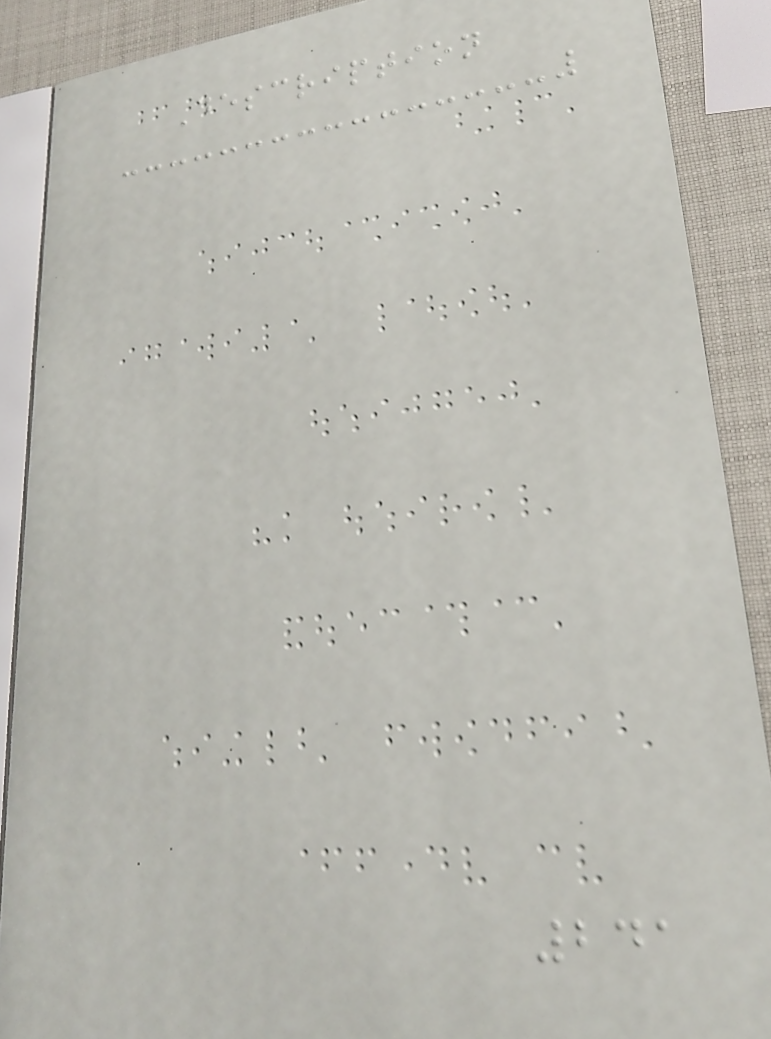Description
241
